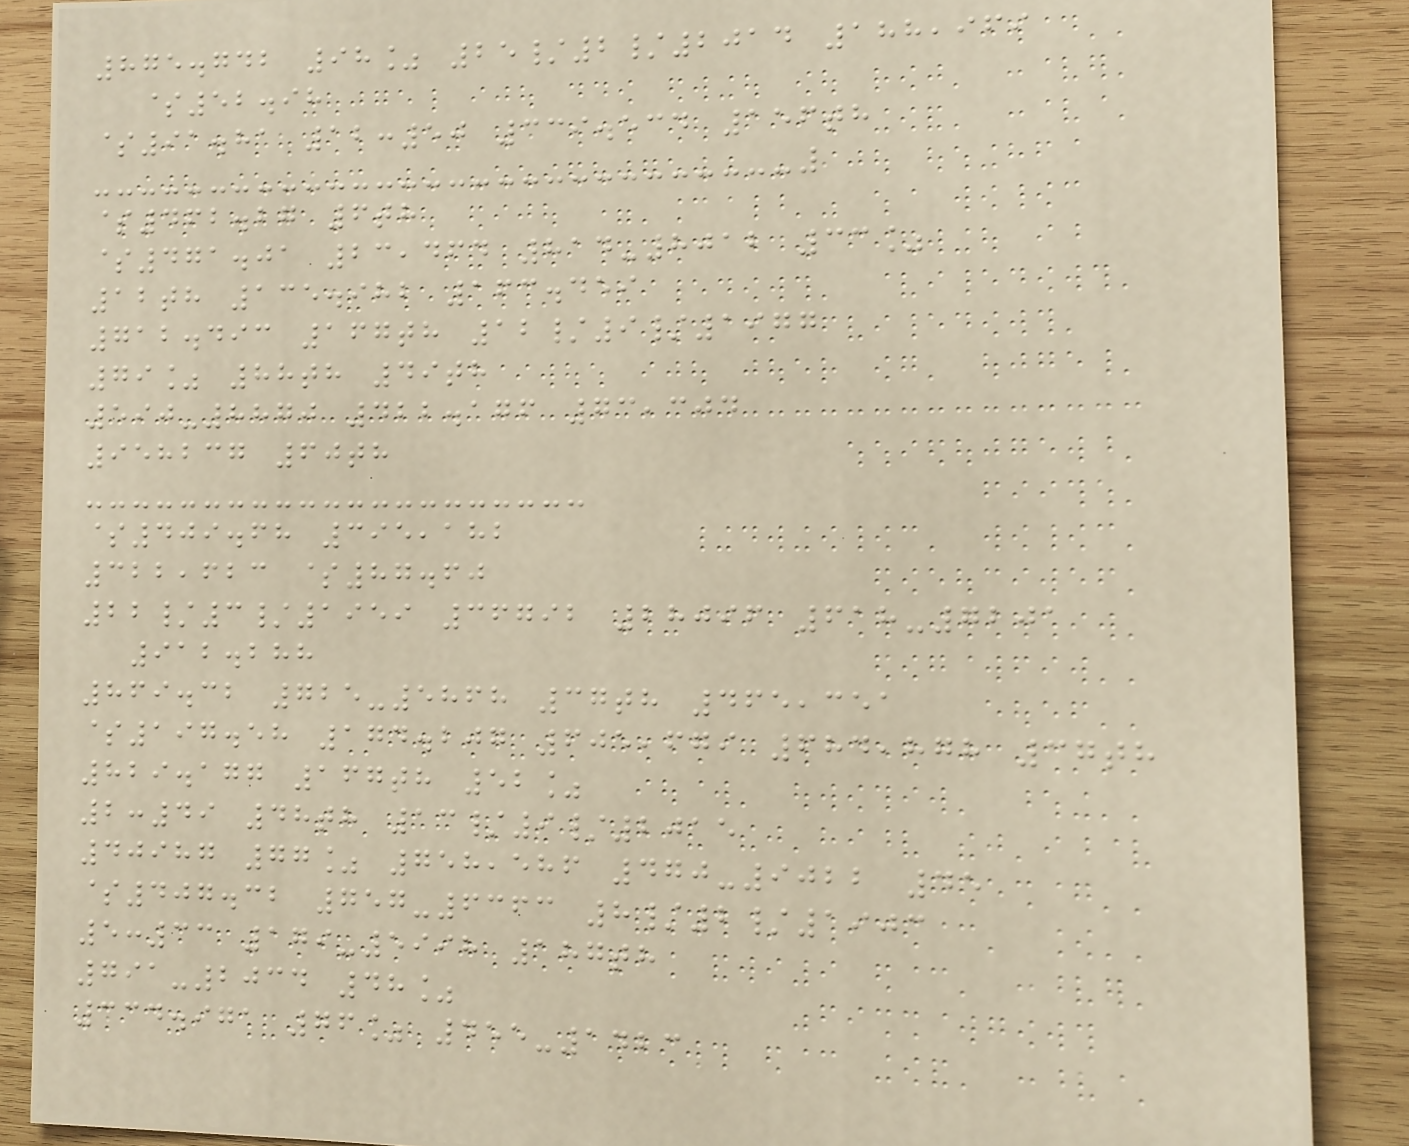875.742 98% 25/2/2014 188,969
$52.98
$91.81 12:50 339.534 156th
$462.27 6th
$471.01 23,464 814-8012 33%
12th 135.982 163.459
712.493 167th 12/9/1977
79% 88th 49th
590-8870 422.176 73,304
958237 60th
$409.68 395,182
322,623 $87.60
22/3/1959 36792 28096 618-7201
912.288
869.32 725-5868 37th 465,351
$197.58 174.207 605,679 684,878 37th
829.177 167th 52%
2:49 48th 13/9/2015
40987 77% 758,586 470-9022 45
$407.32 757-6363 8/2/1903
5:33 179-5998 187th
791-2034 48%
334.971 76% 455-1423
